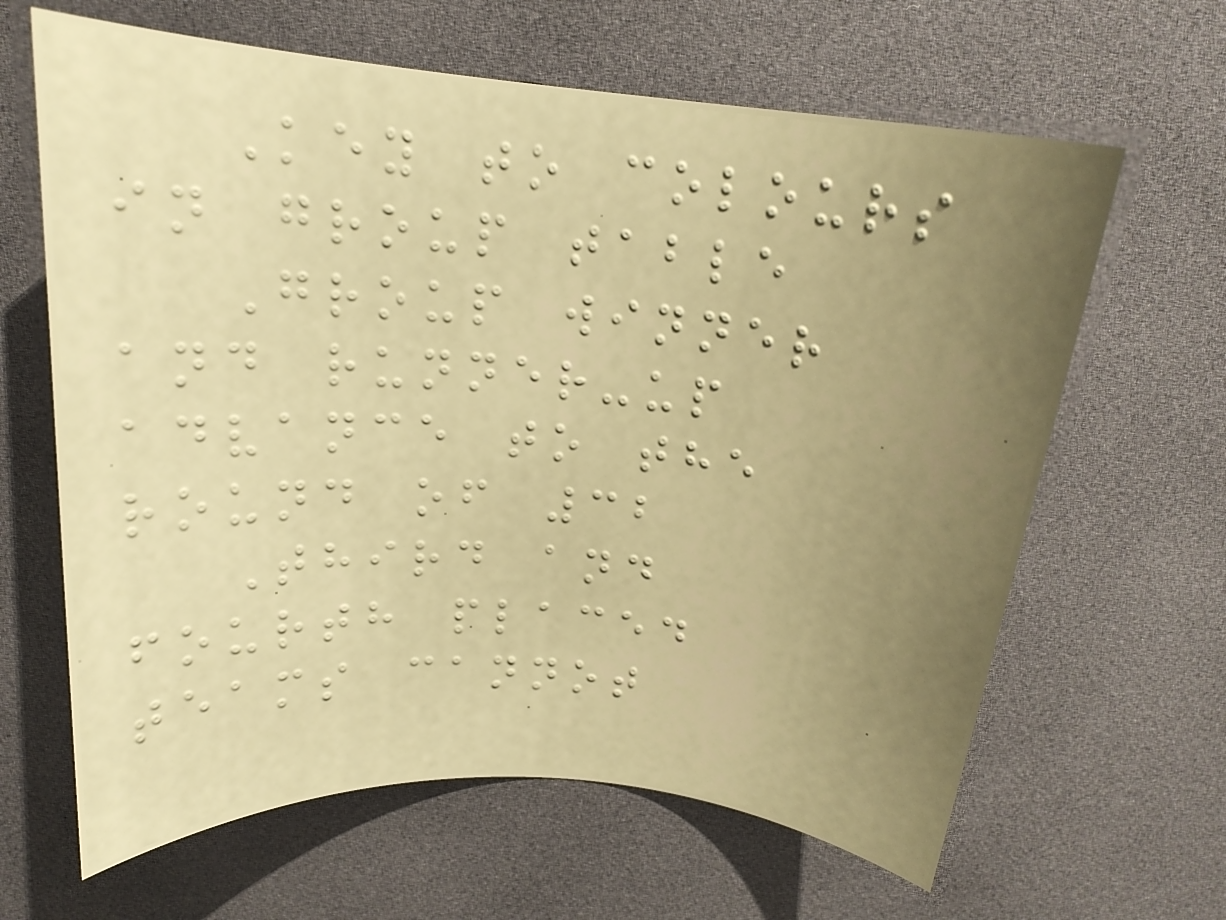Key to colours
in group table
Group winner
and runner-up
advance to the
round of 32
Third and
fourth placed
teams cannot
